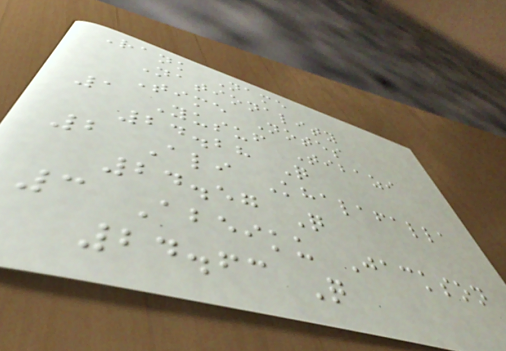Rank Name
Nationality
Time Notes
1 Yusuf Tibazi
24.28 Q
2 Ali Khalafalla
24.57 Q
3 Abeiku Jackson
24.63 Q
